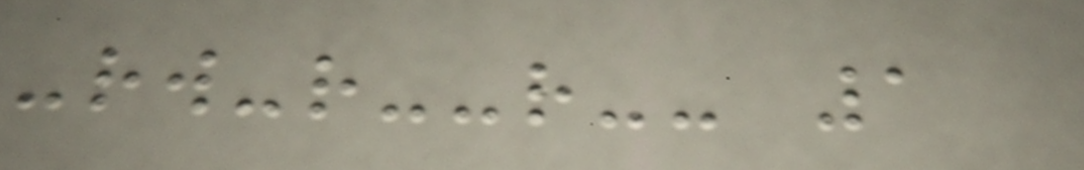-rw-r--r-- 1
